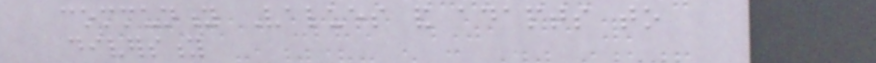community Values and adapts to
diversity
